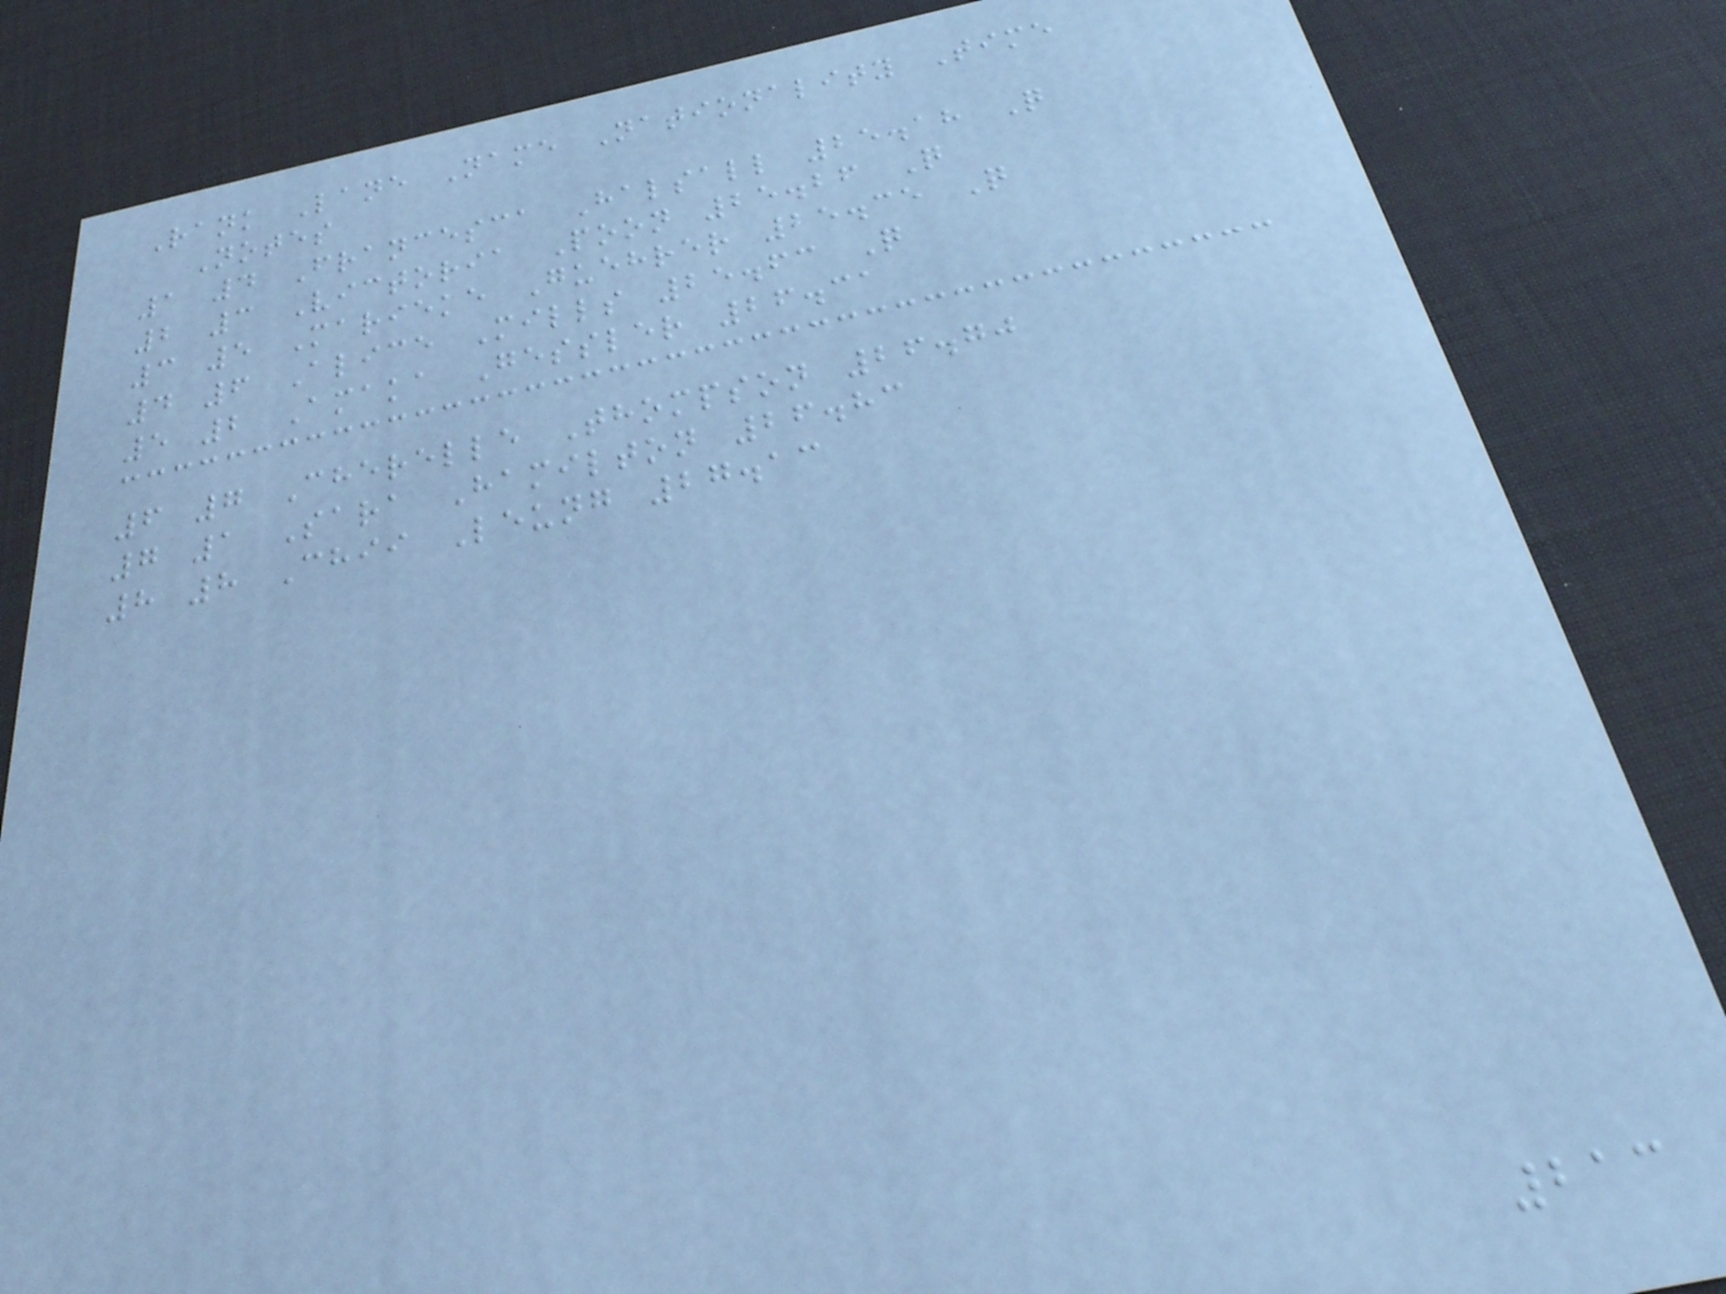Rank Lane Name Nationality Time
Notes
1 4 Francesca Halsall 25.18 Q
2 3 Victoria Poon 25.26 Q
3 5 Marieke Guehrer 25.35 Q
4 6 Alice Mills 25.63 Q
5 2 Amaka Gessler 26.31
6 7 Cherelle Thompson 26.70
7 1 Sara Hamilton 26.83
8 8 Chii Leung 27.13
213
